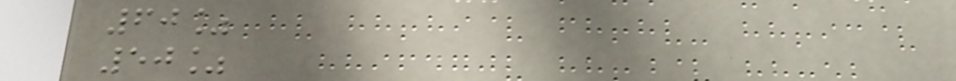60%
50%
